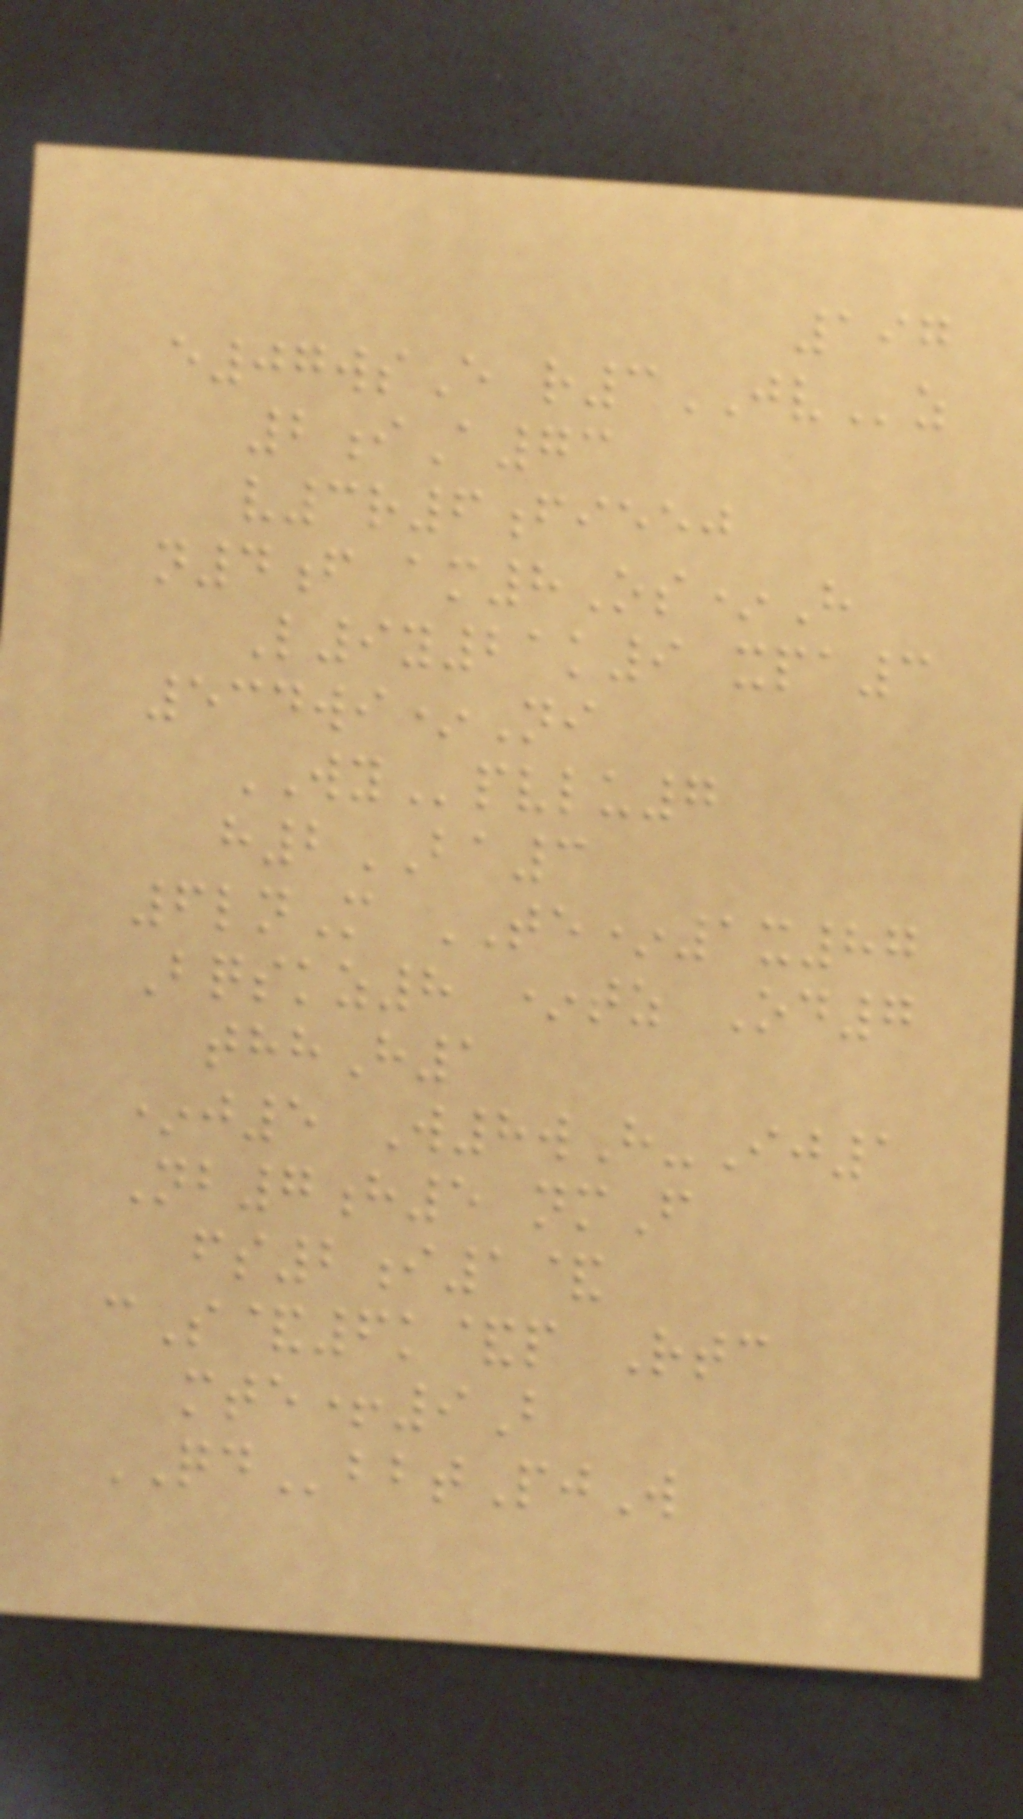197
e07wsE r3JVz
2iA73
v3r6fieej
n4f am8Os*H
L9y21k9 xpa3
534wi*Ni
WYpvlu7
h2BA3
6lnM TE*1x87
Bqskz8 *tz Od7
thhH1
*j5 W8wH-Ij1
Nb7h5 nmF
fs2i1&
cS&6k&p Rtc
mte+9B
QDbbtPjW
